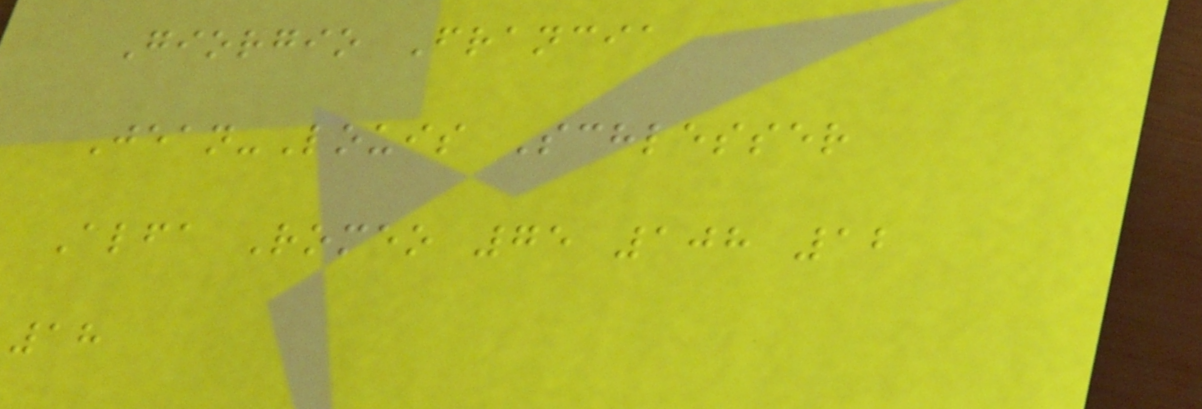Giorgio Francia
Jean-Louis Schlesser
Alfa Romeo 75 108 12
18
